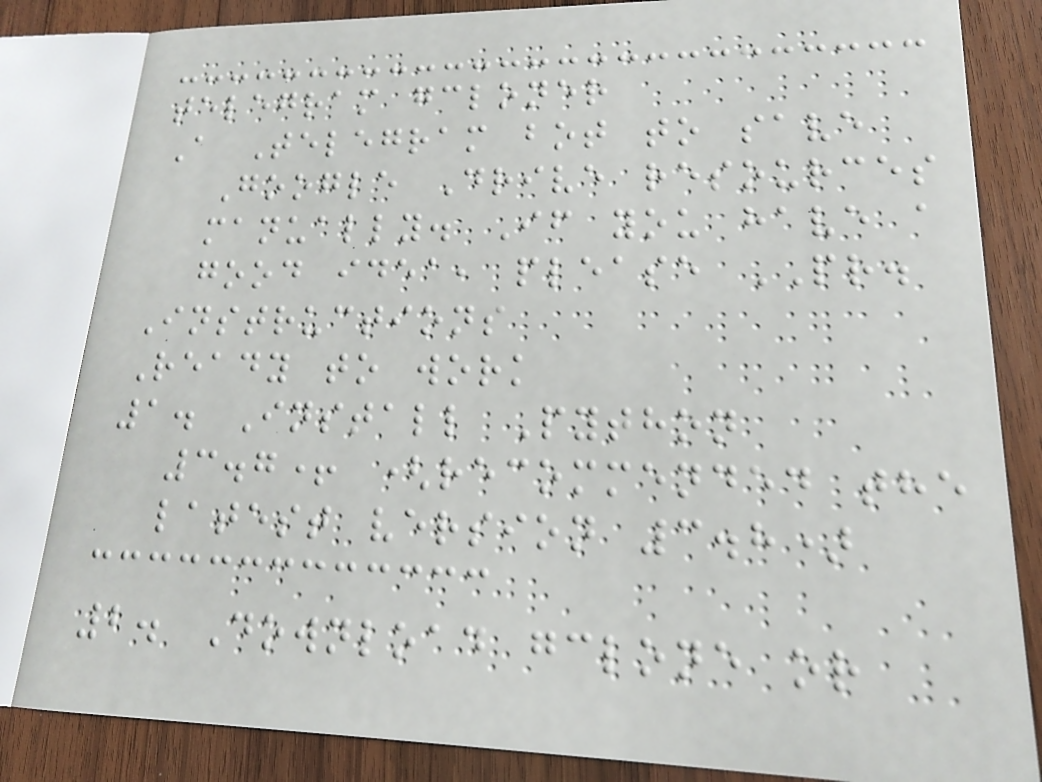telegram gcloner
A Telegram bot to save
Google Drive resources
manually. If you have a
good idea, please PR.
Instructions
Ready to work
1. Install Python
3.7+ (recommended the
latest version 3.8)
2. Download gclone or
